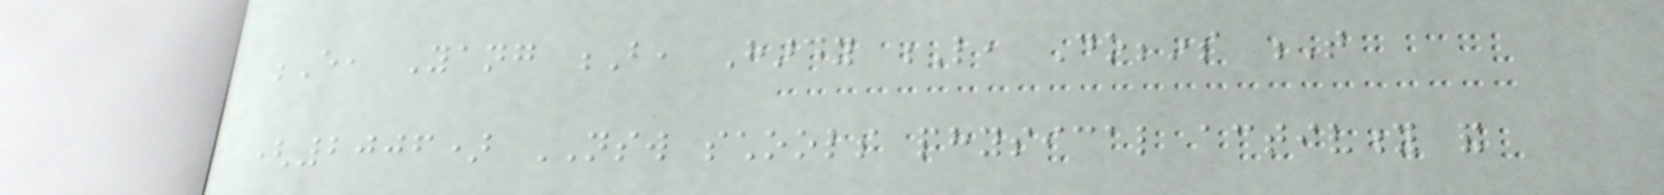E, Yang B, Hardy L, Dobbins T
(2006) NSW schools physical activity and
